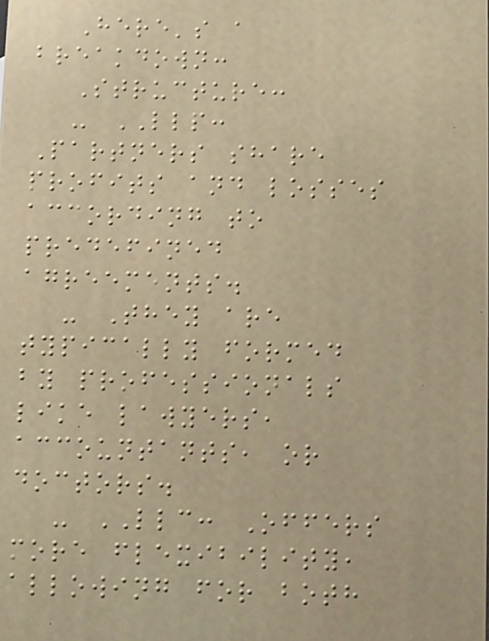Here's a
breakdown:
Structure:
- LLP:
Partners share
profits and losses
according to
predefined
agreements.
- They are
typically formed
by professionals
like lawyers,
accountants, or
doctors.
- LLC: Offers
more flexibility,
allowing for both
